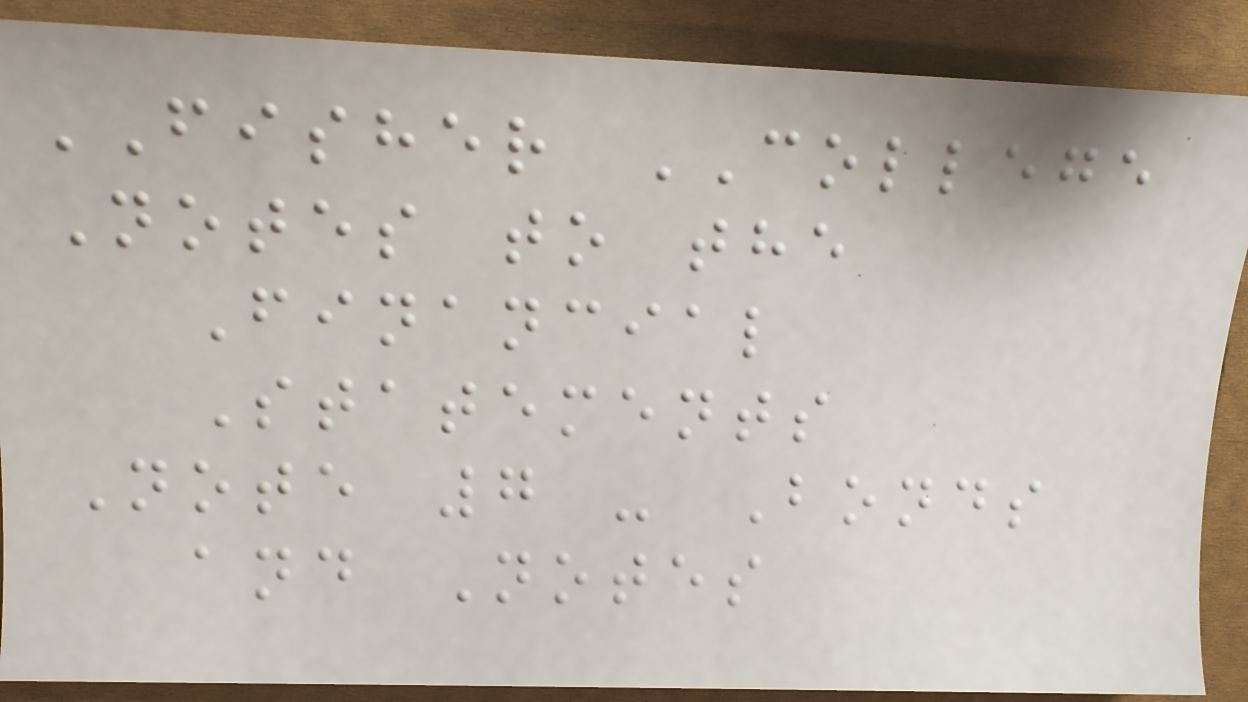FISHER COLLEGE
Notes to the
Financial
Statements
Note 7 - Bonds
and Notes
